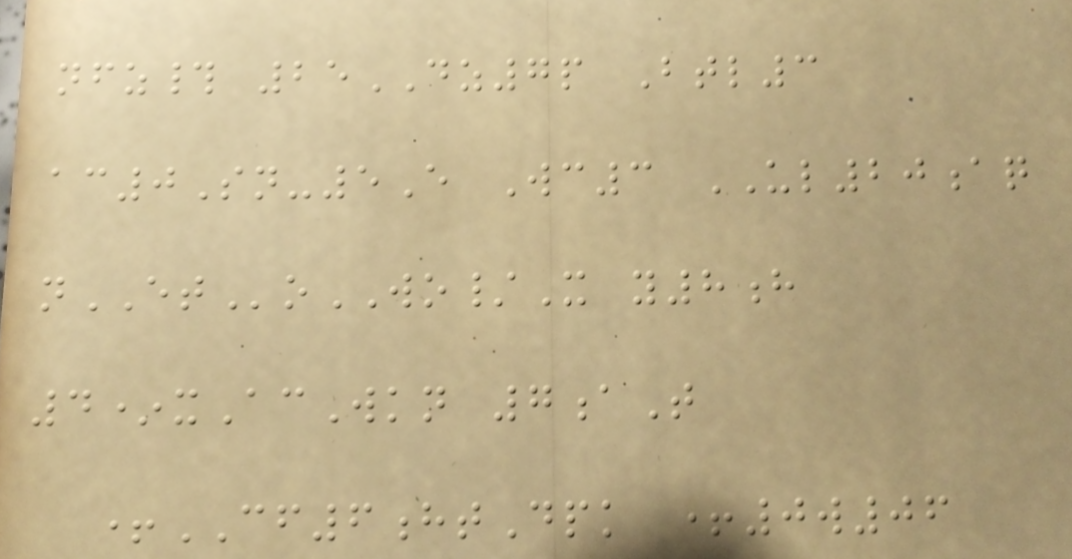nfz# 25DZ7p Btl3
ac0Sn-5E Wc3 UL20aq
nEToWO/X y8h
4*xAcWkn 7aT
+CF6htDpk +0w06
